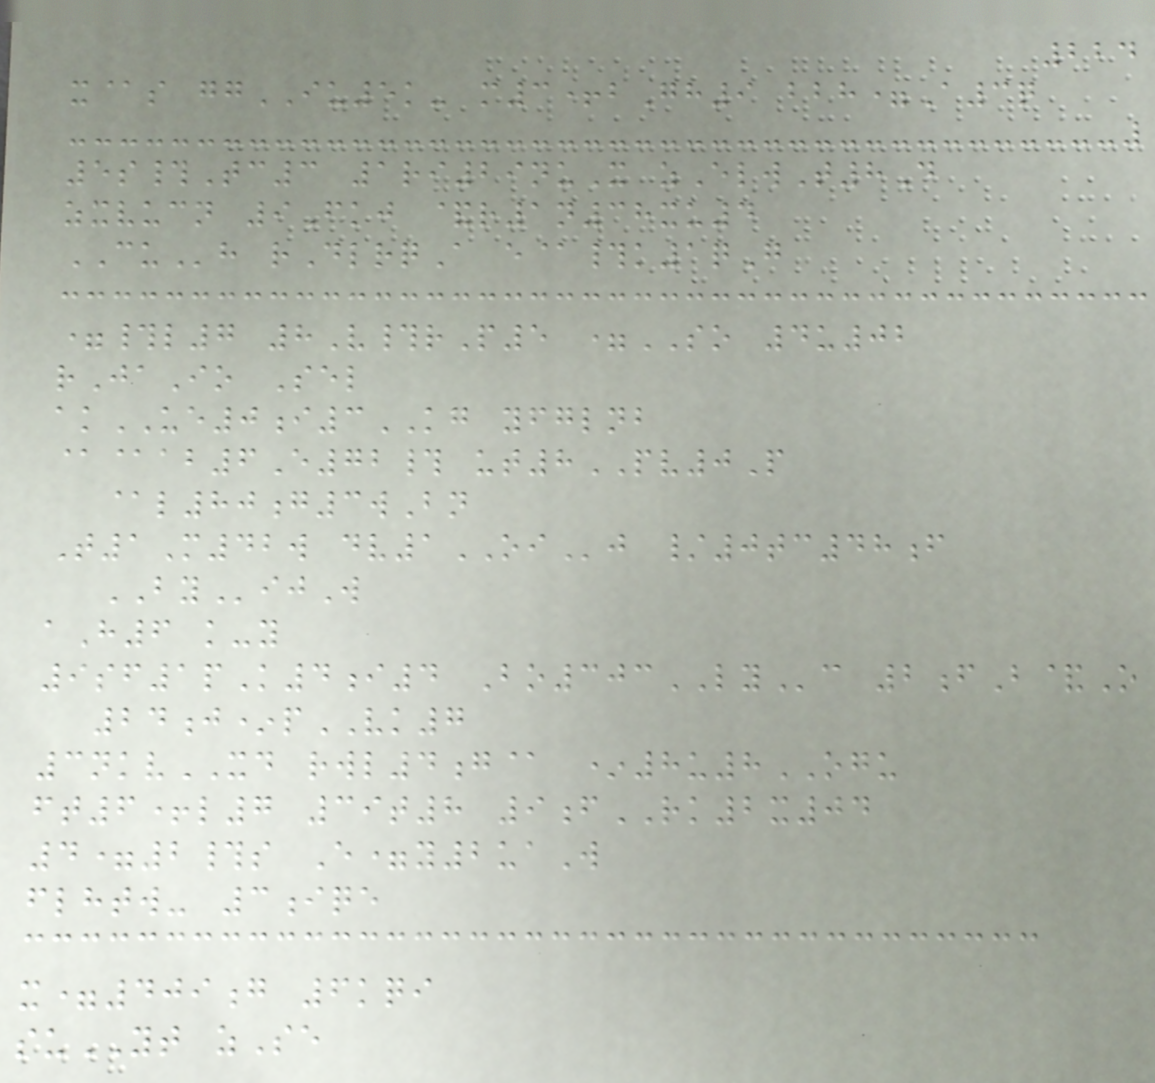224
x@s ggIU5k- m3+bGh9 bbh=A3q
5s#Tc3 1ri29nuX zElwT8D
zxvucn 9Fkj &r1n38xu4
CUh rDlrqA e@#k1qG
=#l7 8V#rP5 =SO 4u02
rJaIo Sel
akUE0i3KG yfglnb
@@ab6E72# ut8PV0P
@l80g3wBn
T1M42w dv1OIj /0tc48f
BYijW
aH6 k-y
9sf1pK4i4 Bo303LYc 2fB&O
24j*pVK7
3nkvXD rwl4g@ *8u8OGU
ft6+l7 39t8 9fRK2x04
4=2#s E=y2uaW
flhtw- 3iqe
x=409g 6kqi
suYT zSe
